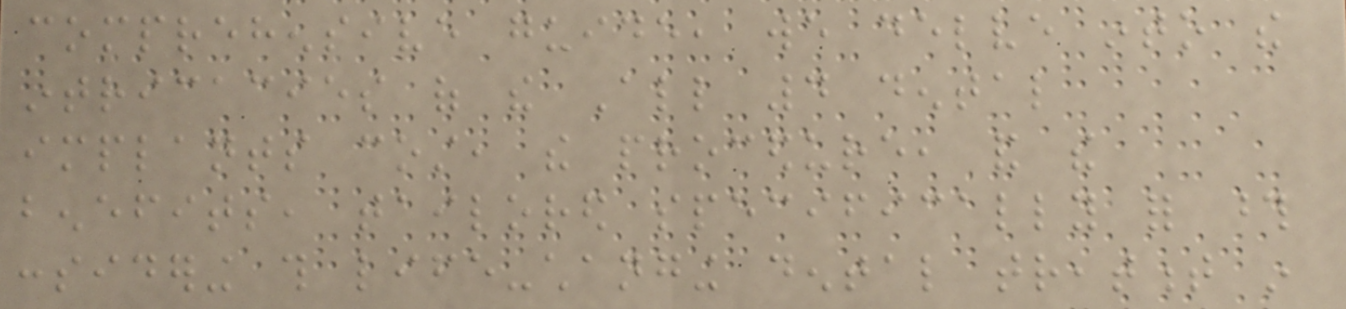comprehensive guide, we delve into the
intricacies of the All 4 dental
implants cost, the procedure, and the
benefits, tailored specifically for those
considering this life-changing dental treatment in
